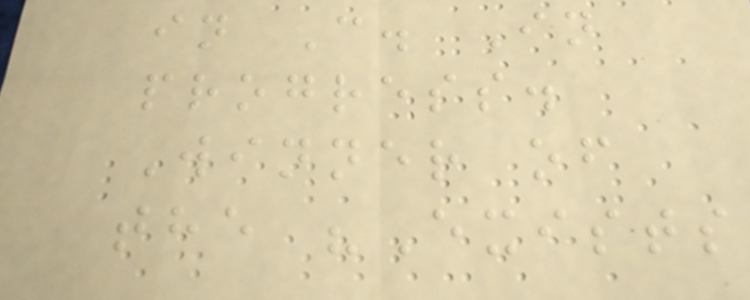in C. In
progress.
Winner of
the "Exists
